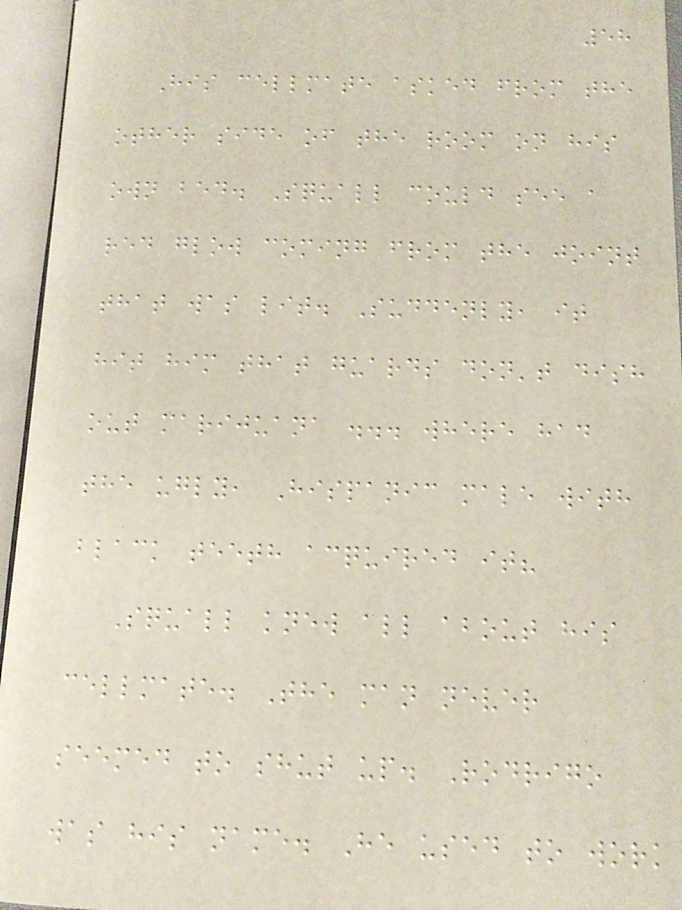58
His cellmate asked from the
other side of the room on his
own bed. Squall could see a
red glow coming from the joint
that was lit. Suddenly, it
hit him that guards don't dish
out marijuana ... where had
the ugly, Hispanic male with
black teeth acquired it?
Squall knew all about his
cellmate. The man never
seemed to shut up. Rodrigo
was his name. He used to work
